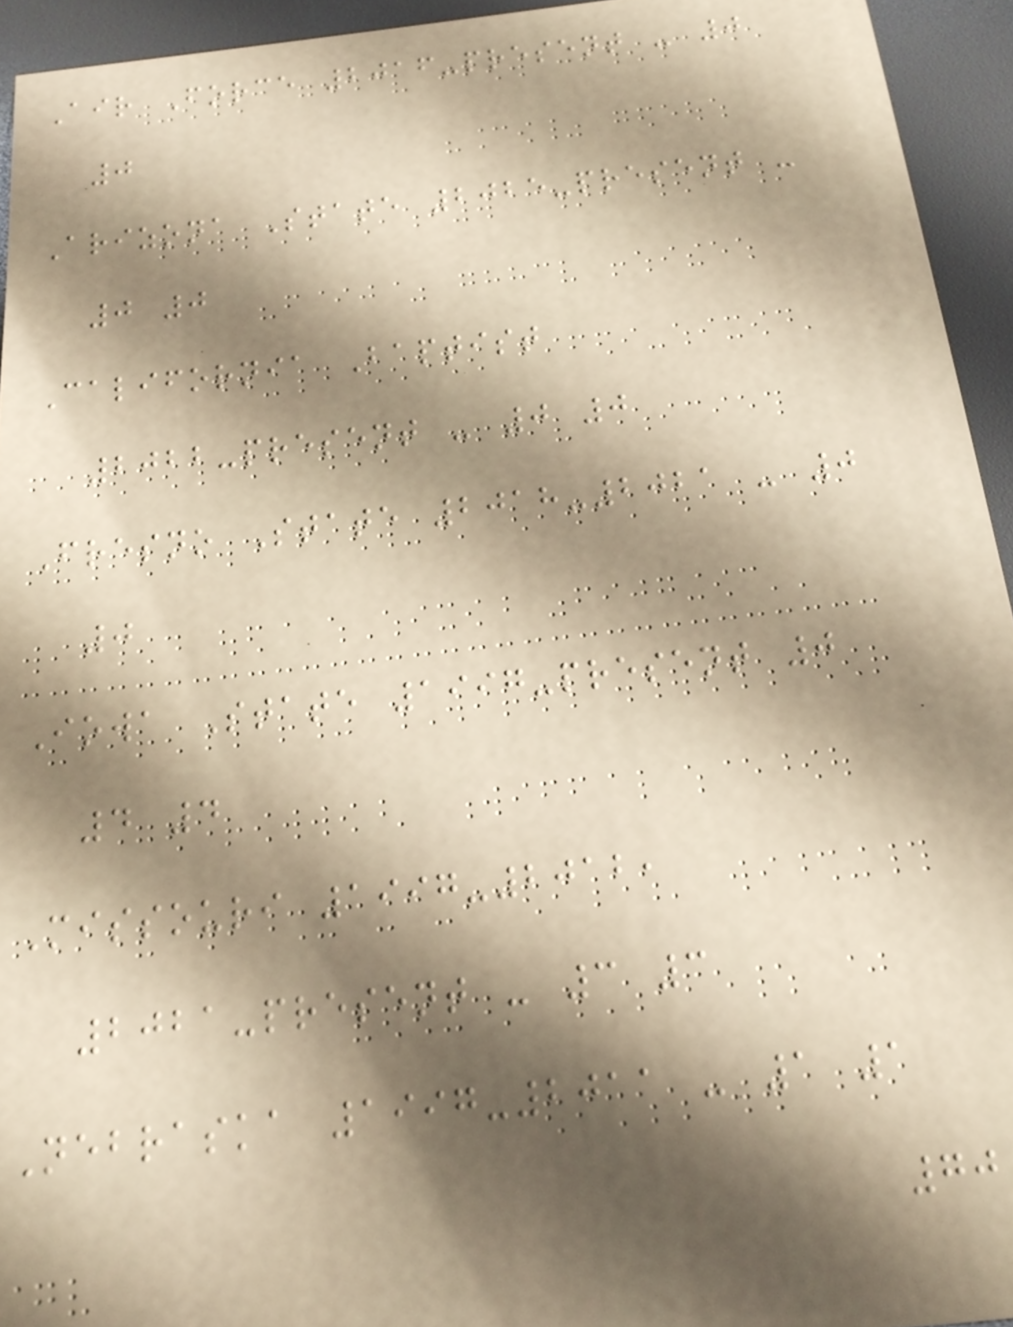Air Force 2016-present - 0
0
Arizona State 2025-present -
0 0
California Baptist
2022-present - 0 0
Fresno State 2018-2021 - 0
0
Iowa State 1997-present 0
4 4
Missouri 1997-2012,
2021-present - 3 3
Nebraska 1997-2011 - 1 1
70
